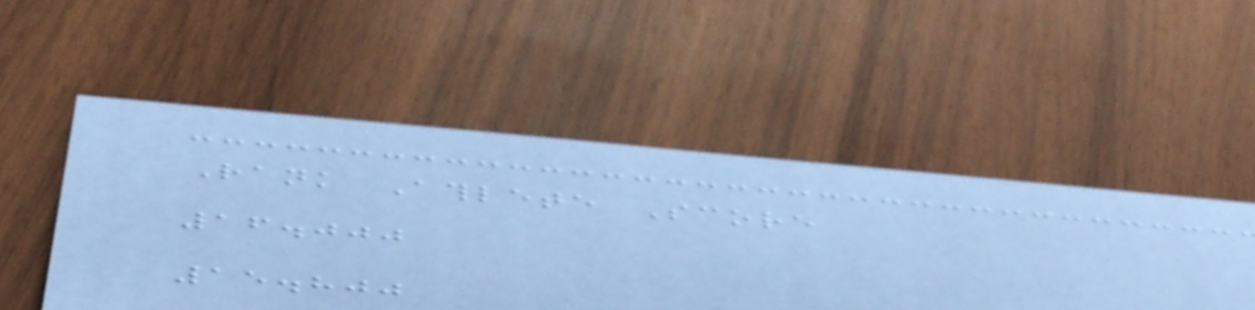Rank Athlete Score
16.000
15.800
